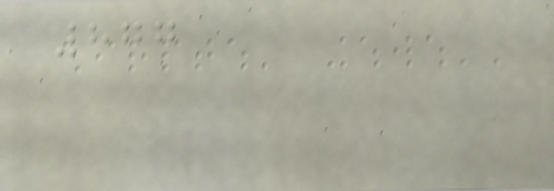877
